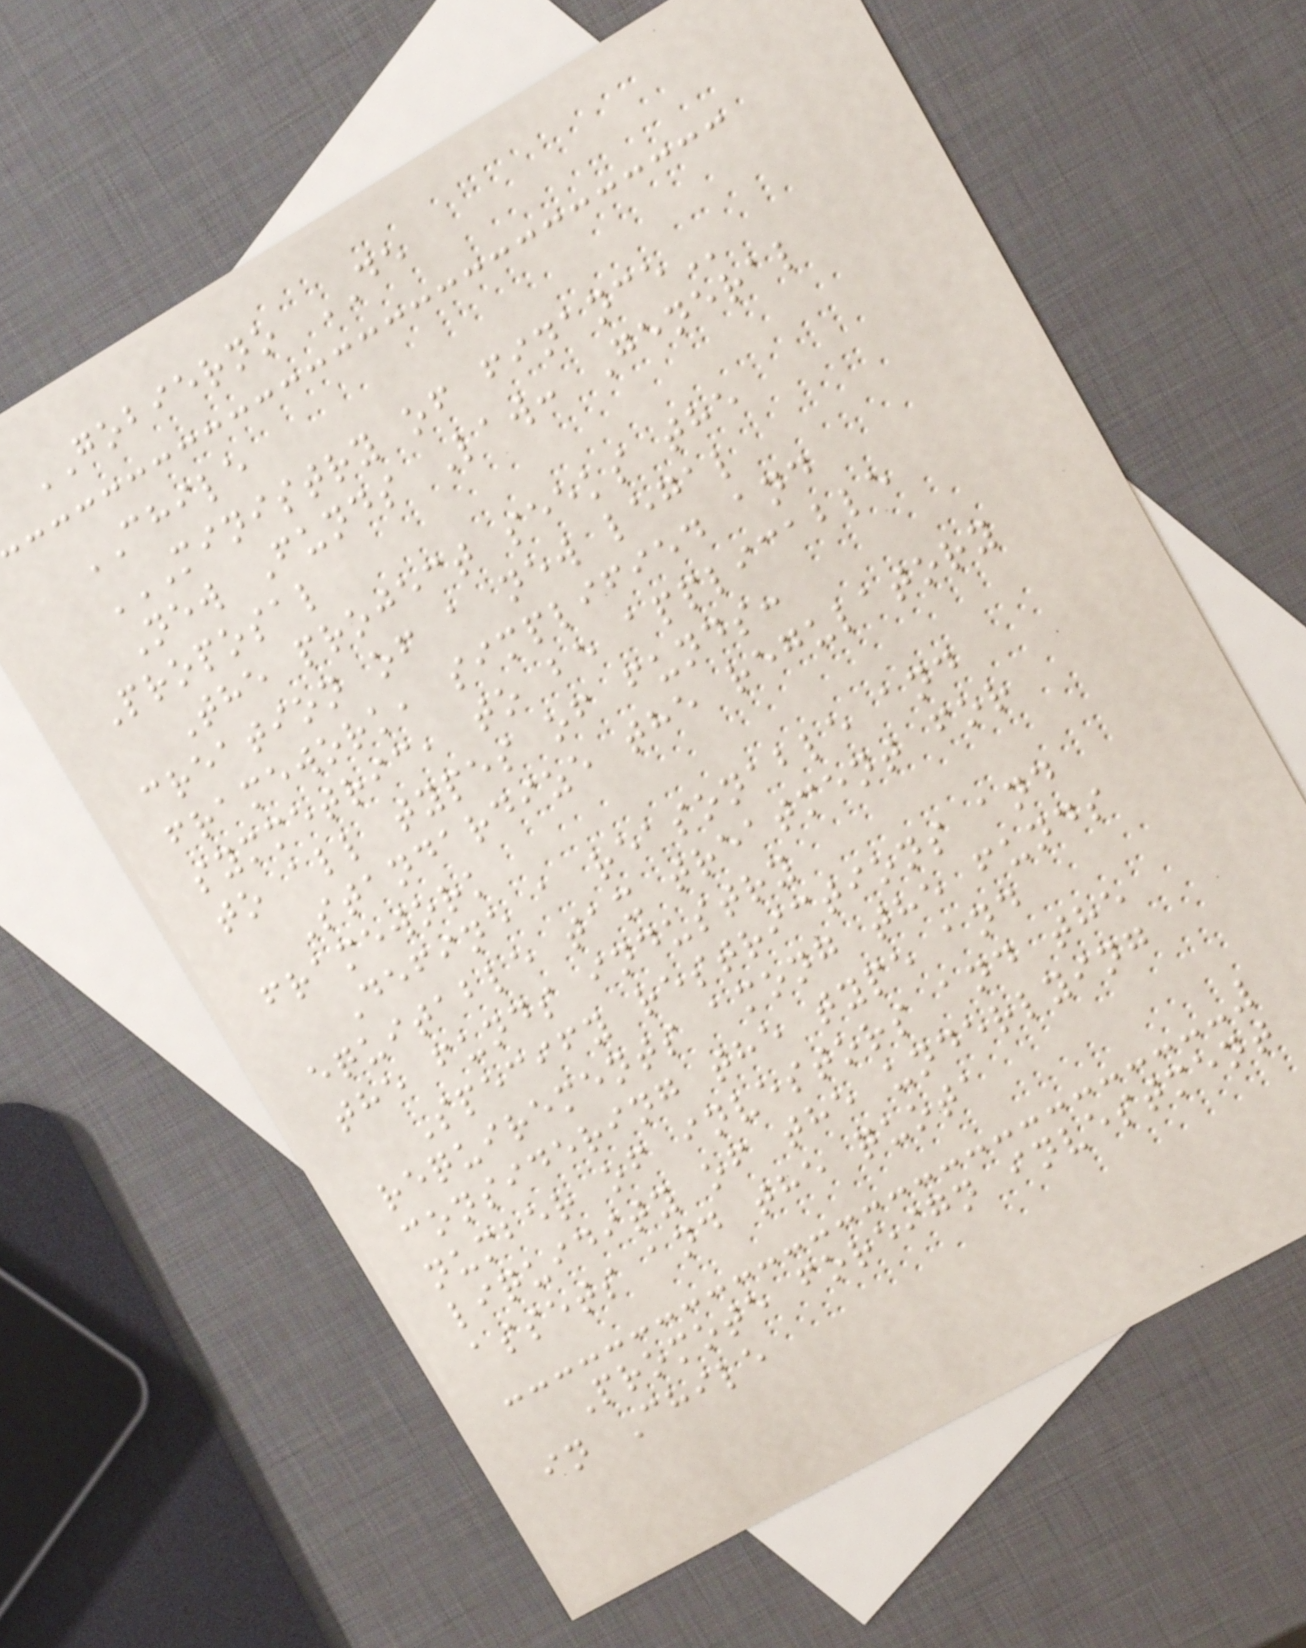GOBIERNO DE
CHILE
MINISTRY OF FINANCE
New Funds Law: General
Proposal
The project seeks the
creation of a new legal
framework, simplified and
symmetric, to be applicable
to all types of funds:
Standardize the regulatory
framework
Define a reasonable and
equitable tax treatment for
the funds industry
Specify restrictions and
requirements among the funds
considering the type and
number of investors and the
liquidity of the underlying
assets and the quota
Promote foreign investment
in Chile
